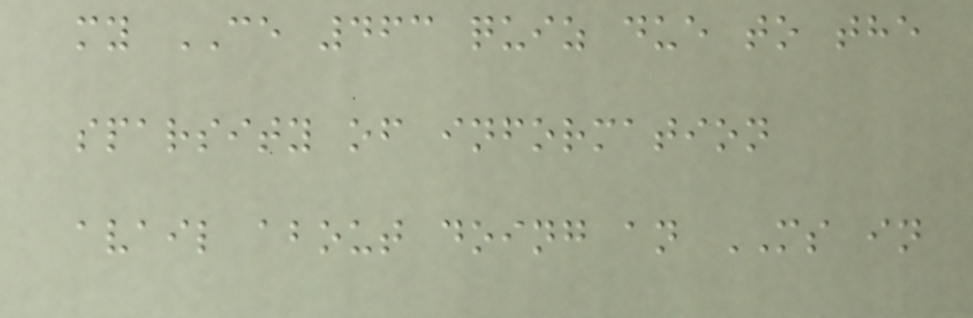my CE 463 quiz due to the
sparsity of information
avail about doing an MS in
